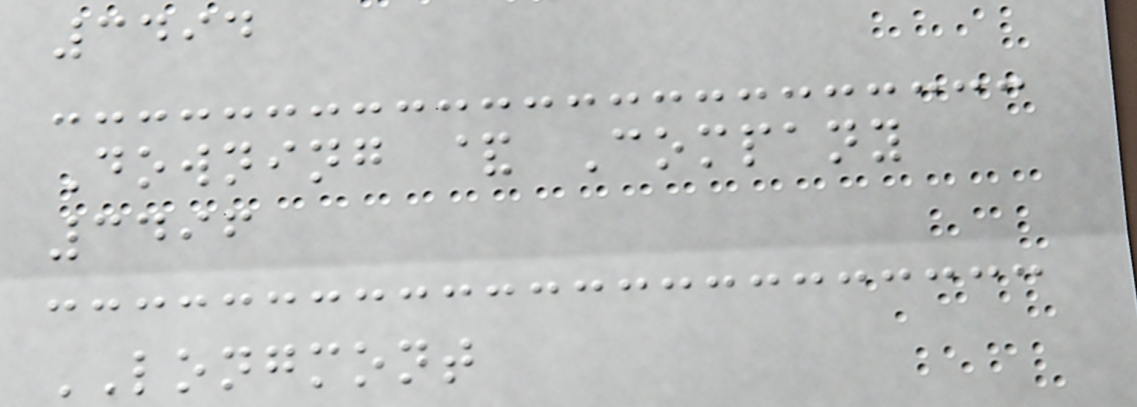3494
Downing & Company
3496
LONGMONT
